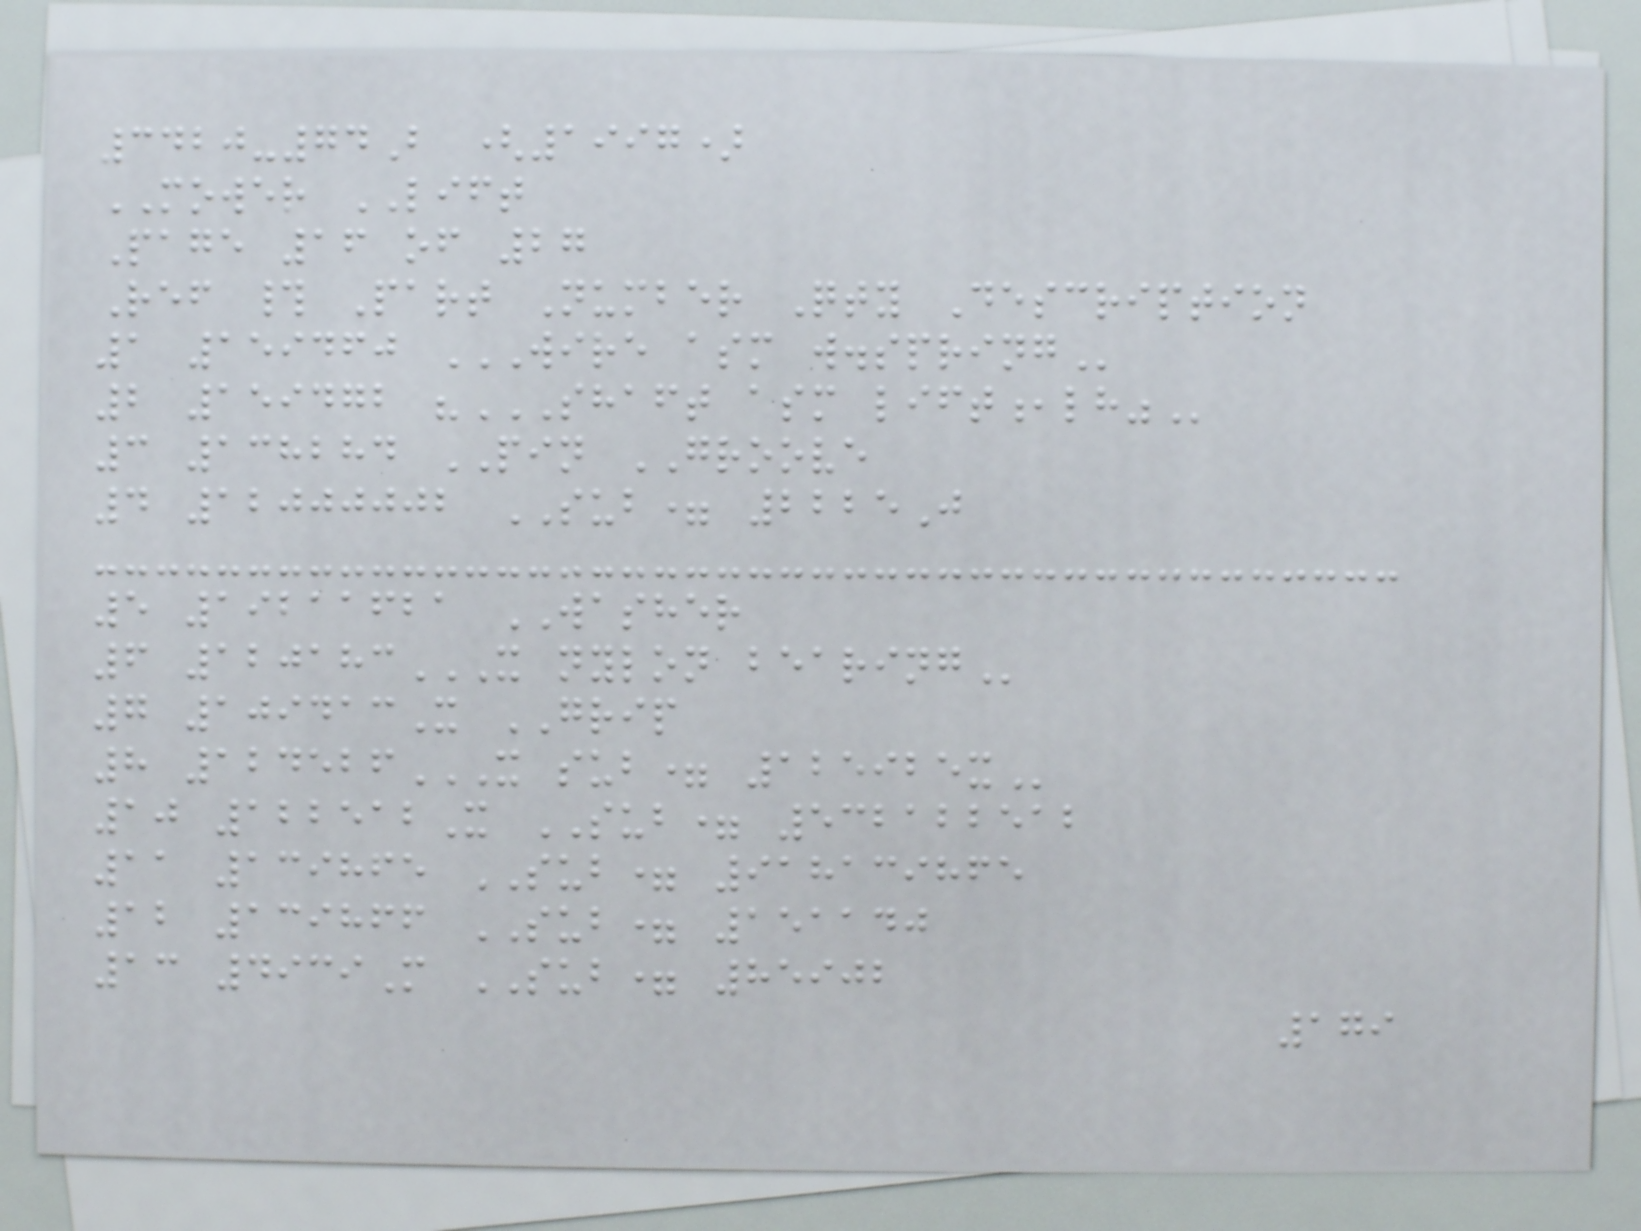3420-74B (1997)
MOWER LIFT
Page 16 of 27
Ref # Part Number Qty Description
1 159460 WIRE ASM W.SPRING
2 159472 "SHAFT ASM LIFT,LH"
3 138284 PIN GROOVE
4 12000002 SUB= 2225J
5 19211621 WASHER
6 120183X NYLON BEARING
7 109413X GRIP
8 124526X SUB= 125925X
10 122512X SUB= 532122512
11 139865 SUB= 918139865
12 139866 SUB= 151140
13 4939M SUB= 85902
179
